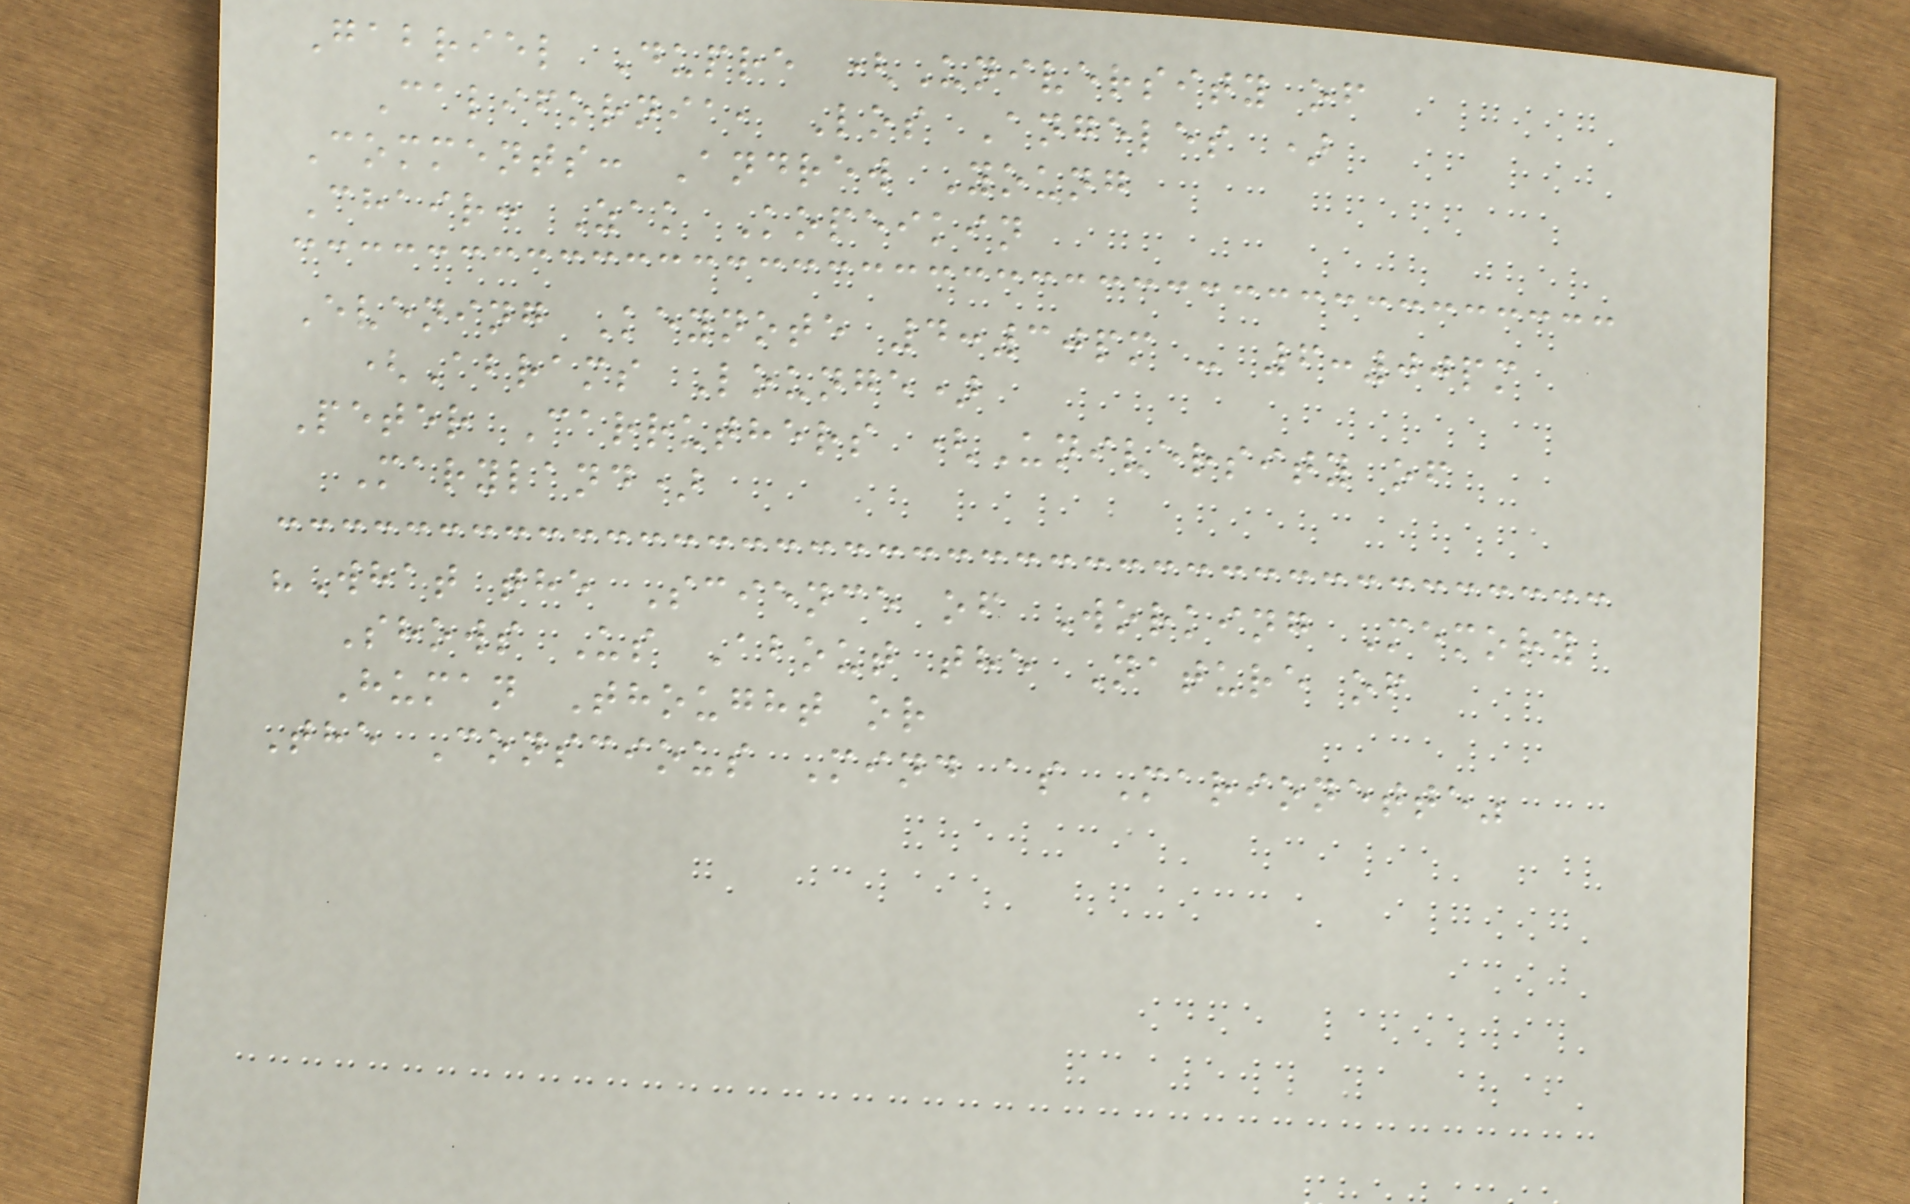Gabriel Dupre (University of
California, Los Angeles )
Comments: Andrew Young
Chair: Zak Kopeikin
Evening Keynote 4:30pm - 6:00pm
(Abrams Lounge)
Peter Carruthers (University of
Maryland)
"What the Science of Working Memory
Shows Us About the Nature of
Human Thought or
The Conscious Mind as Marionette"
